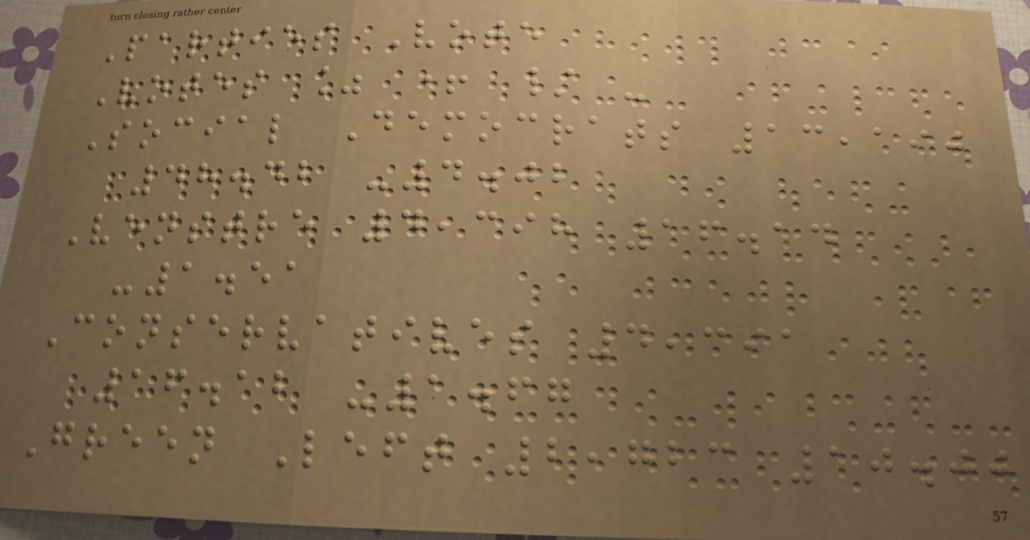Parties Vote
Votes % + / -
Social Democrats 13,190
48.42 -4.02
Venstre 4,398 16.14
-1.51
Conservatives 4,391
16.12 -1.67
Green Left 2,723 10.00
